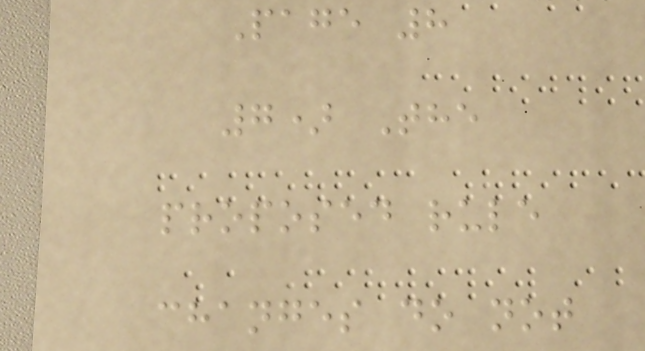Page 8
7) The
proposed rule
changes do not
